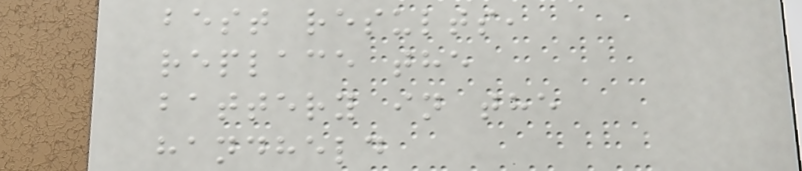best results,
replace the
battery in the
handheld
